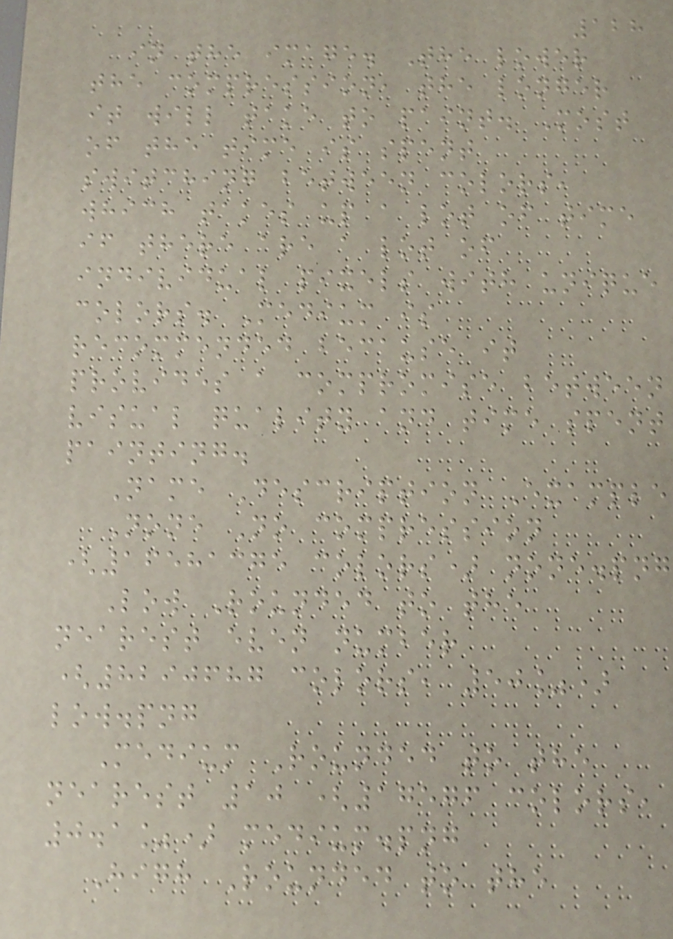128
in the image. The lower
the compression, the longer
it will take to paint. Most
of the time is spent
switching between colors,
which takes up a lot of time
if there are a lot of
individual pixels with unique
colors. Medium is
recommended because it
provides a compromise between
visual quality and time spent
painting.
Name Description Example
None No compression
(16581375 colors) none.png
Low Rounded to the
nearest even number
(8290687 colors, 50%)
low.png
Medium Rounded to the
nearest 10 (17576 colors,
0.1%) medium.png
High Rounded to the
